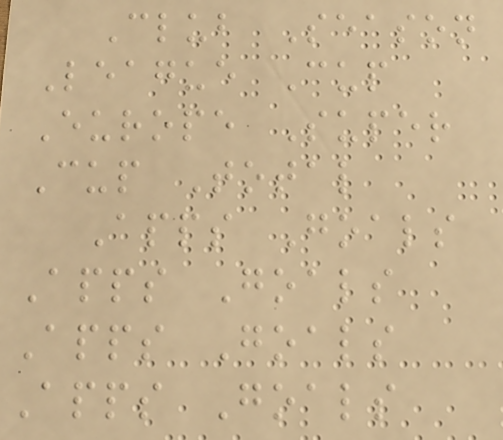Club Season
League Cup
Europe Super
Cup Total
Apps Goals
Apps Goals
Apps Goals
Apps Goals
